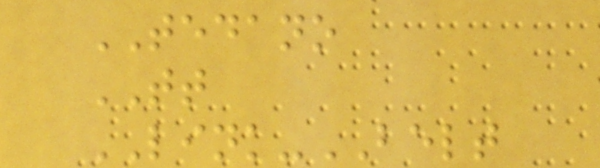TEDANO
TT
LINK-BELT
